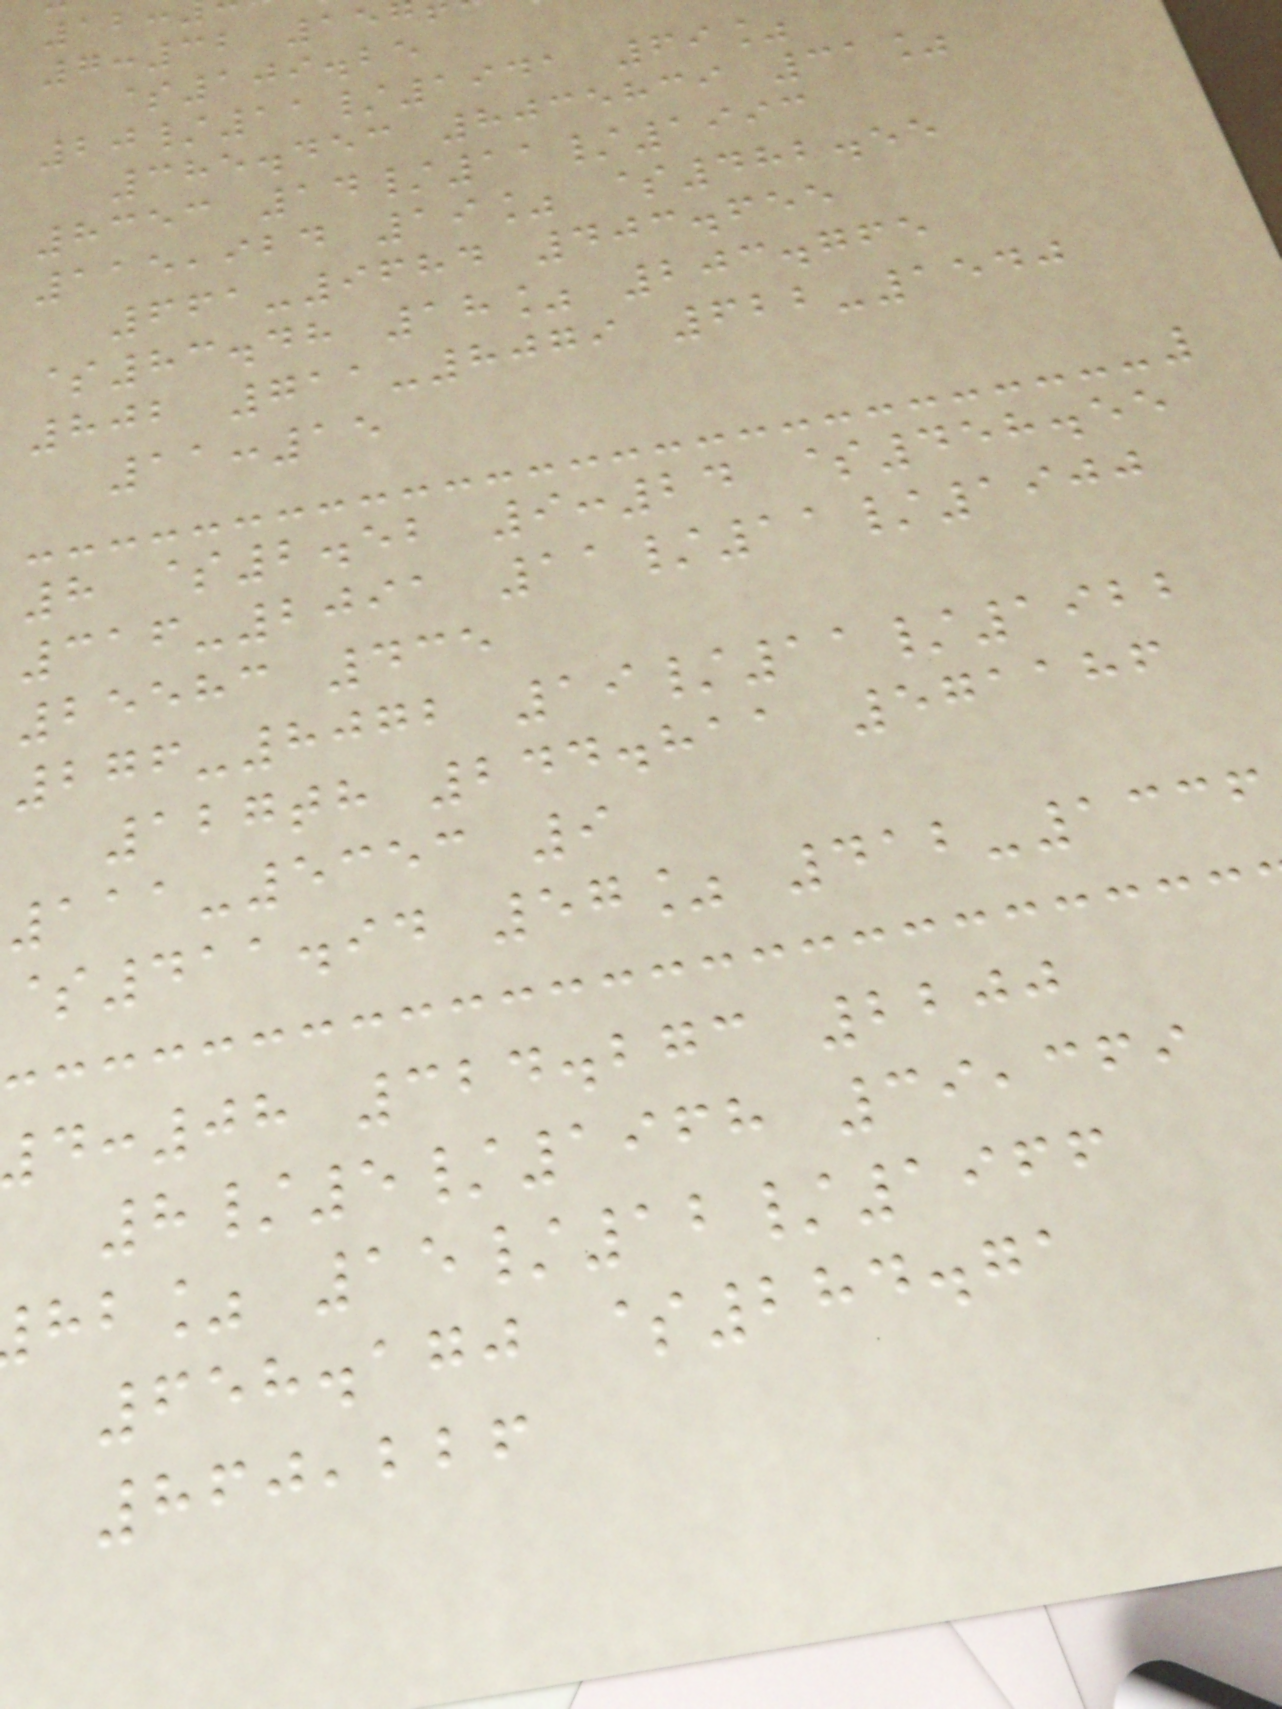7:32 15
$109.25
20/11/1941 69%
385.453 8035839 31%
8353 14/11/1993
115,924 19% $482.55
661-9684 403.655
$83.48 18% 203.765
802 711-8079 622-1540
11:15
8 $2.52 9:24 $458.55
316-2091 11/11/1900
25583 435
276-8072 19/11/1922
127th 244.811 571186
111-5353 9
$411.94 57% 412-1336
:08 324.273 2200
8/5/1968 39,369
hb% 15/12/1966
658.170 $284.71
860,226
